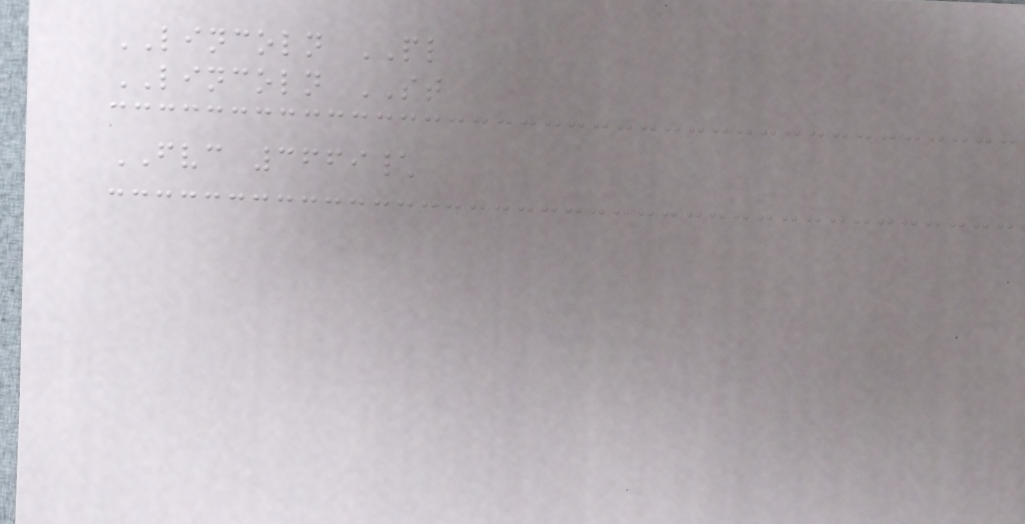LINCOLN PL
LINCOLN ST
FVC 3669\
